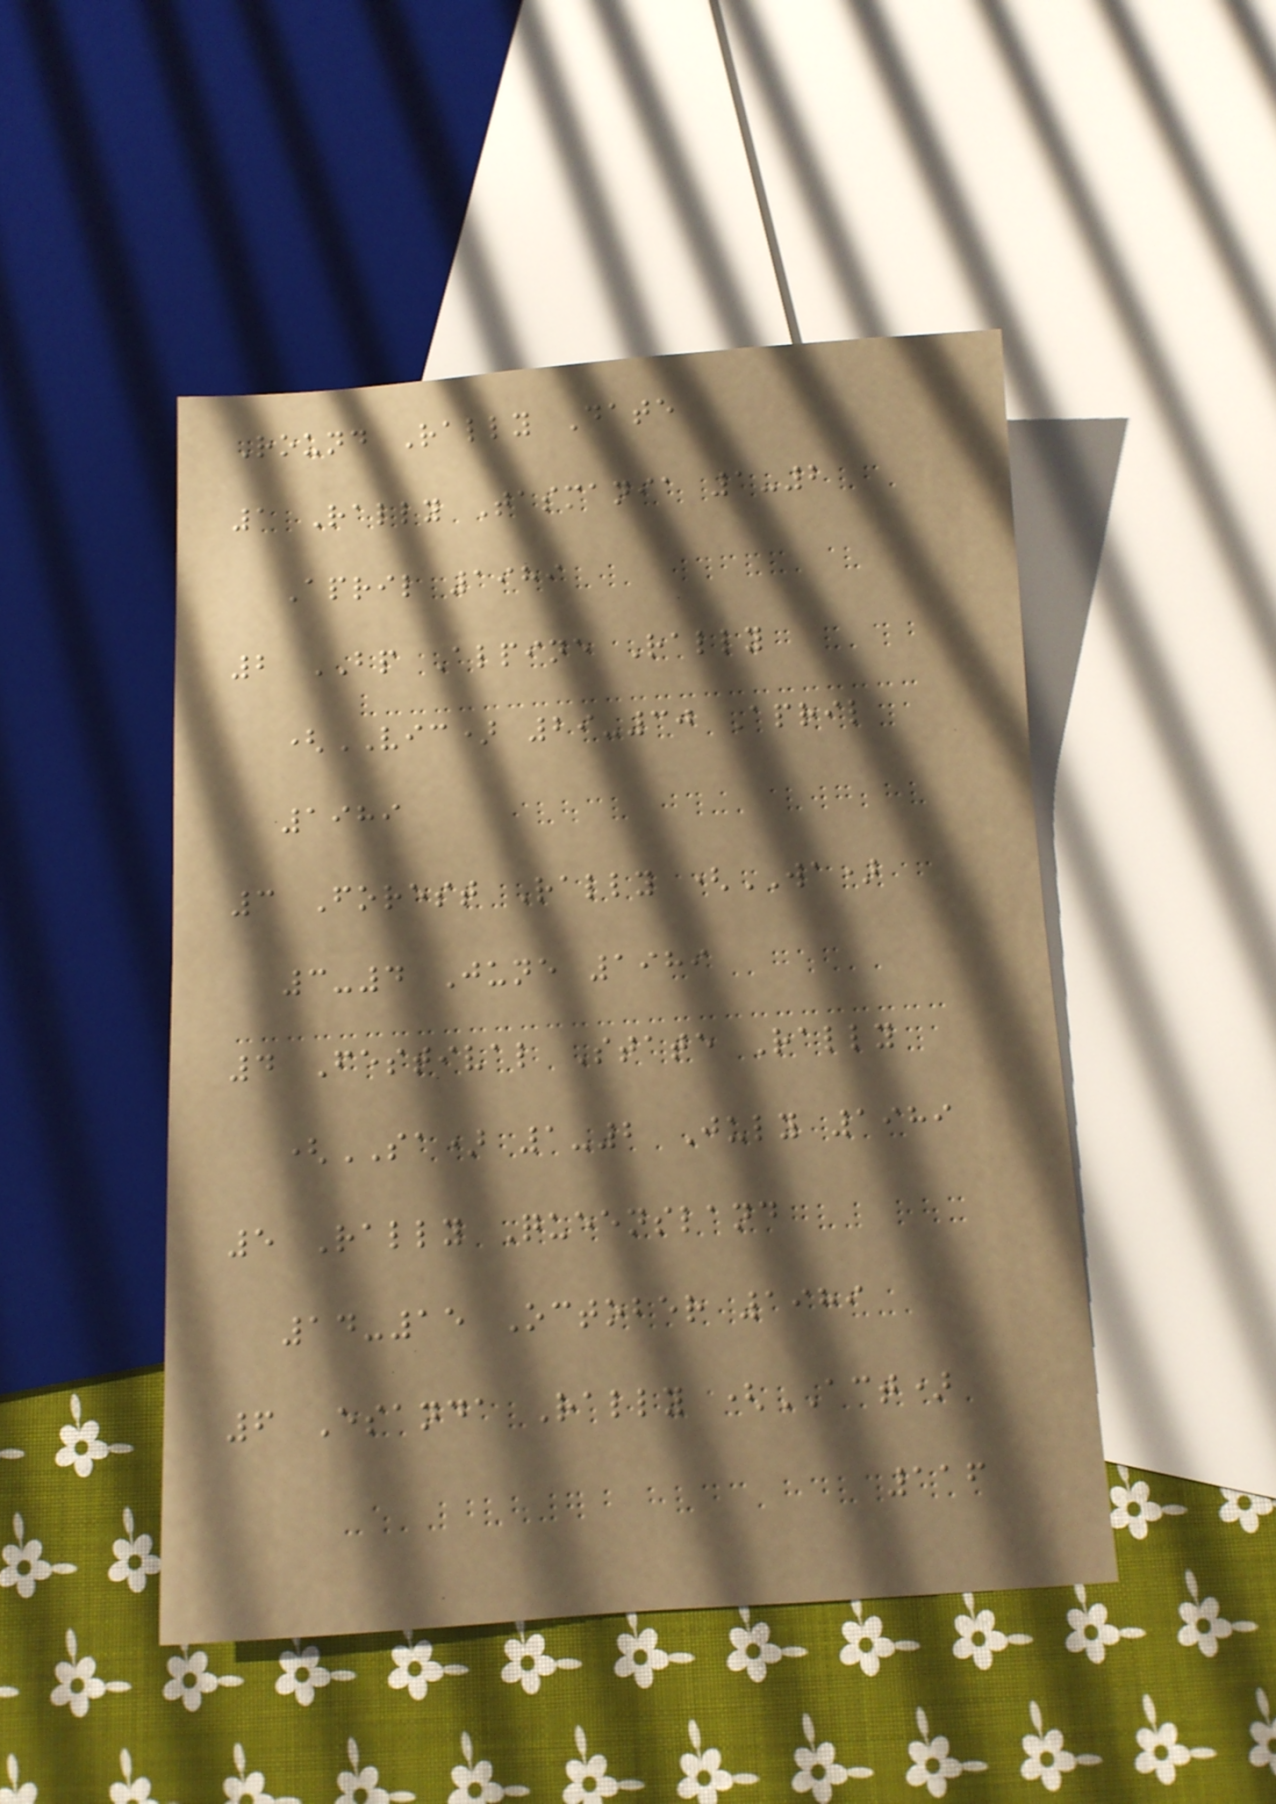Round Rally Date
1 Rally Tasmania 1-2
April 1989
2 BP Alpine Rally
(VIC) 29-30 April
1989
3 Forest Rally (WA)
3-4 June 1989
4 Festival State Rally
(SA) 1-2 July 1989
5 Rally Queensland
14-15 October 1989
6 Esanda Rally (ACT)
116
